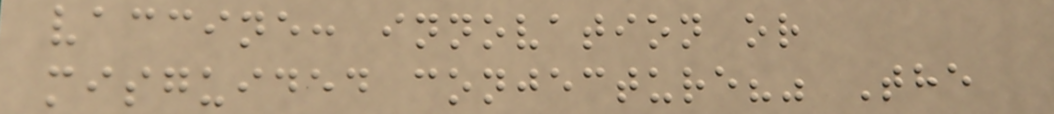vaccine: innovation or
misguided conjecture?" The
